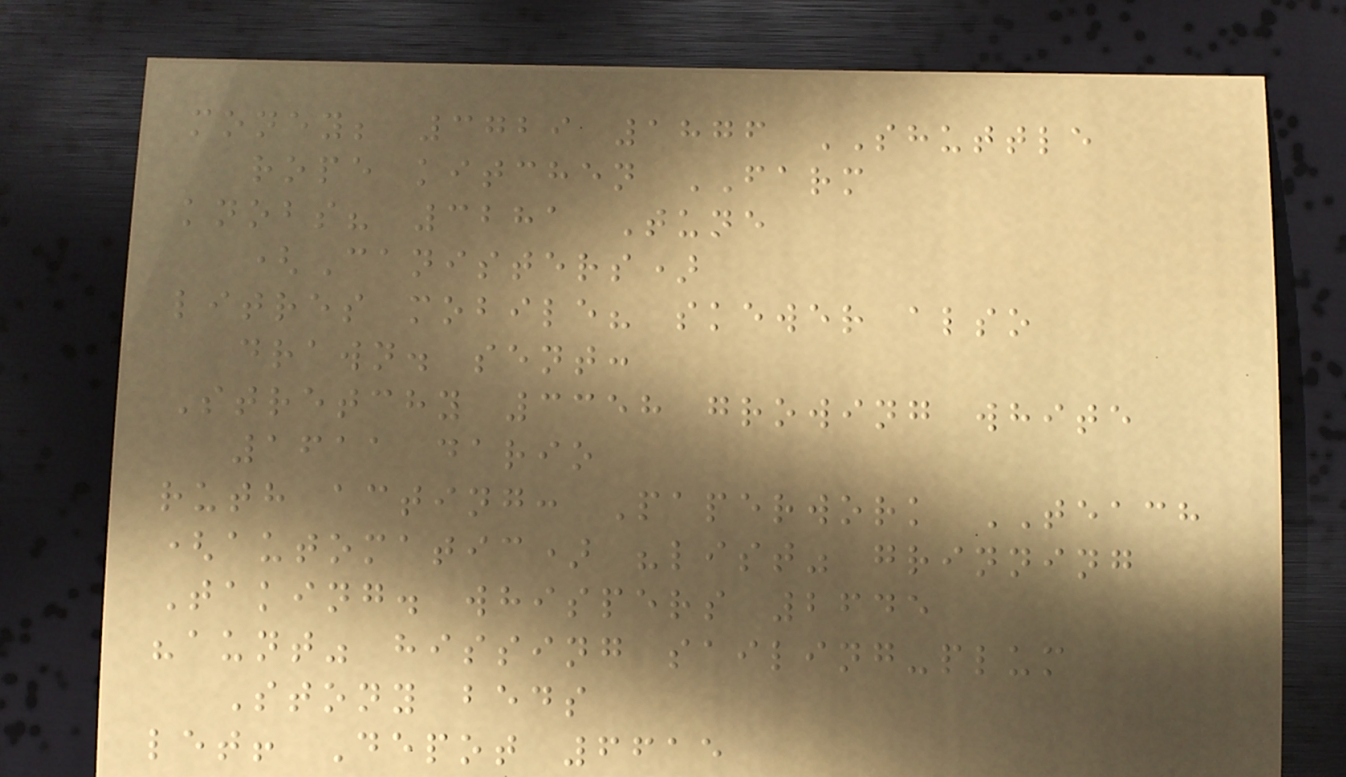money; 3729 1876 SHUTTLE
rope kitchen FARM
knobs? 3281 Tune
(Canisters)
litres mobile? skewer also
drawn. sent:
Stretchy 3358 growing white
1611 dario
ruth acting: Paperwork TEACH
(automatic) "list" grinning
Taking. whispers 2645
"aunt" hissing sailing-plum
Stony beds
let! Depot 6615
